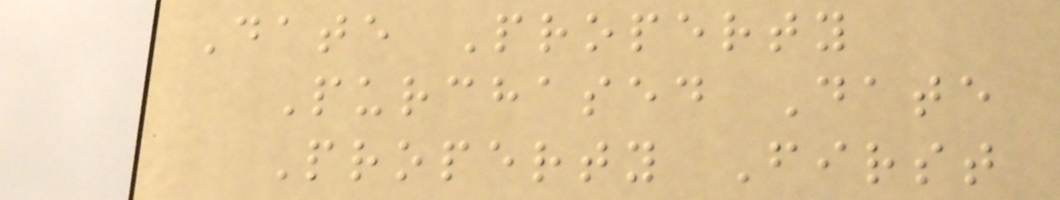Date Property
Purchased Date
Property First
